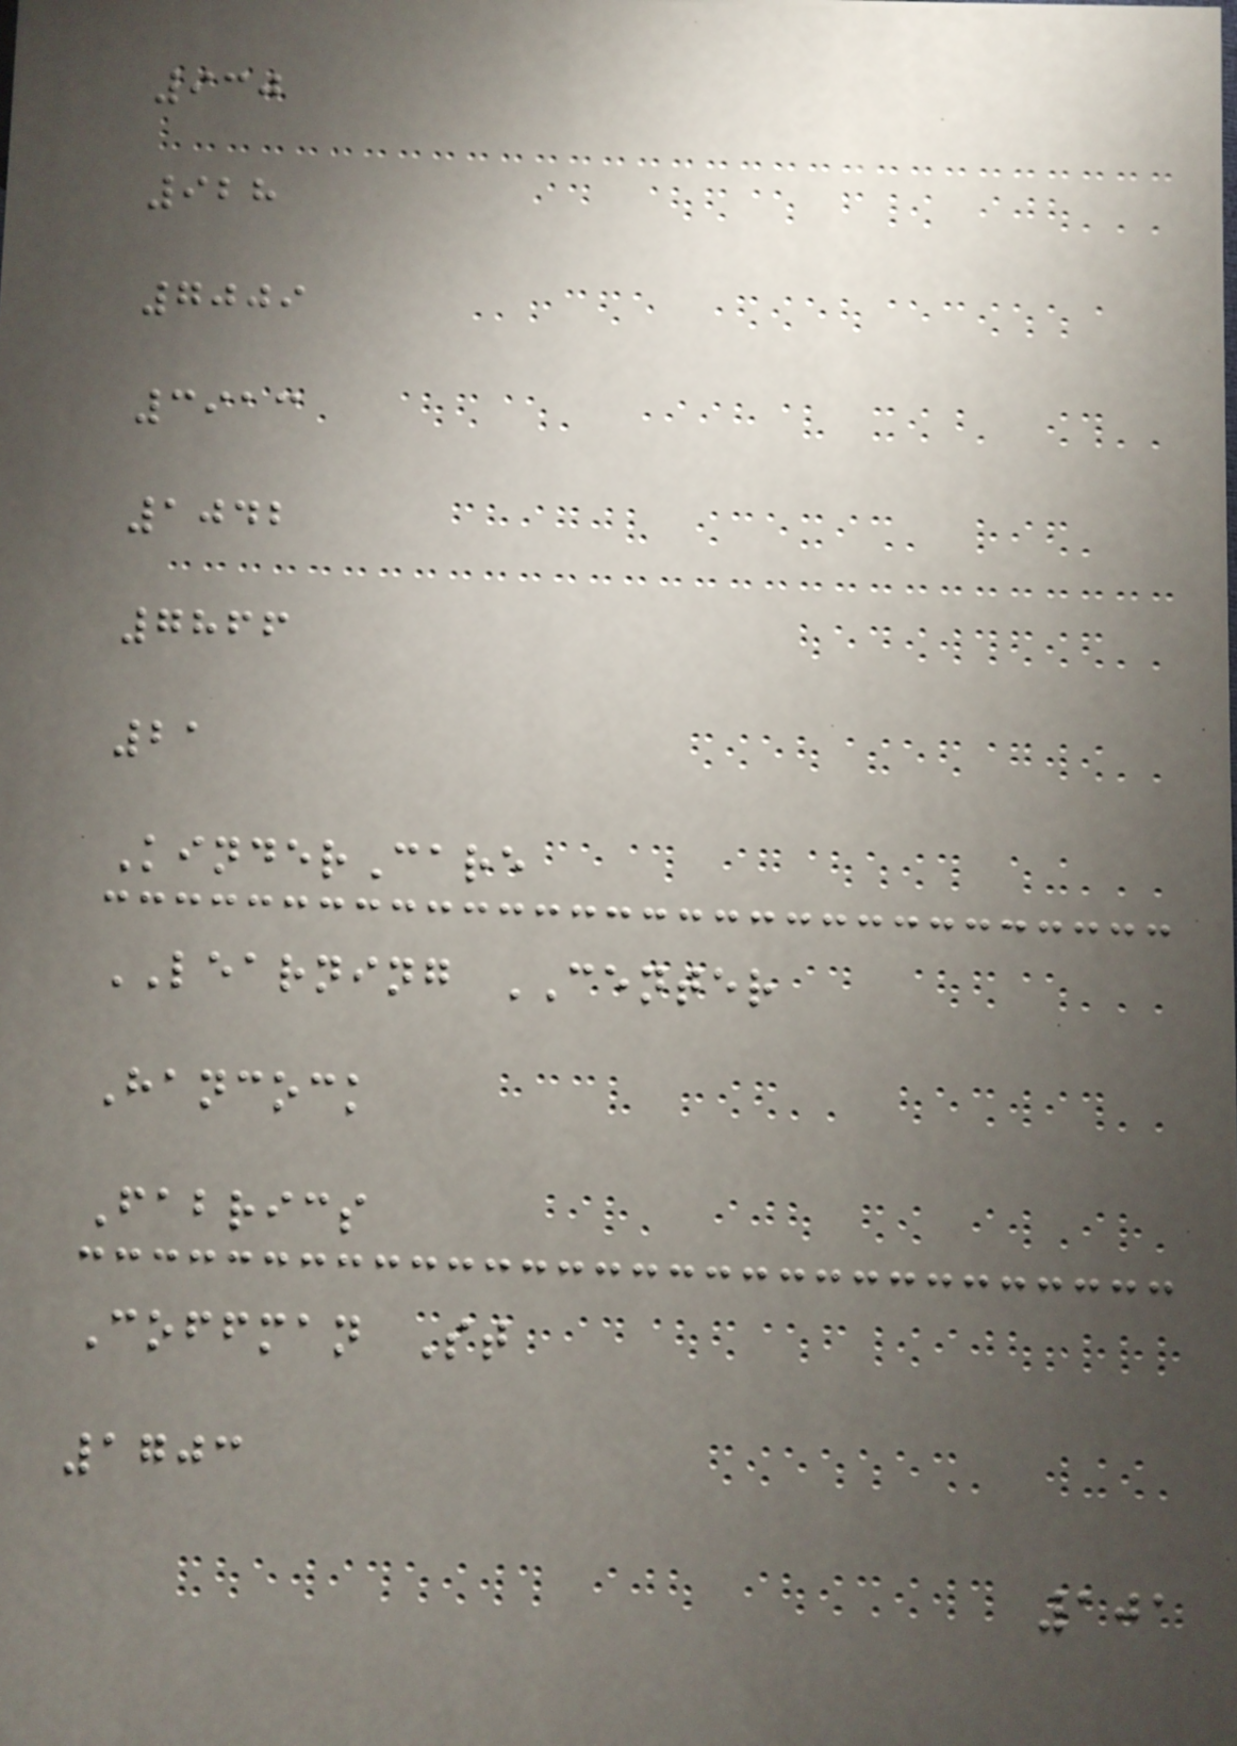930
928
7009
3913
1042
7866
21
KinderCare
LEARNING CENTER
Hancock
Fabrics
Coffman St
1703
101
